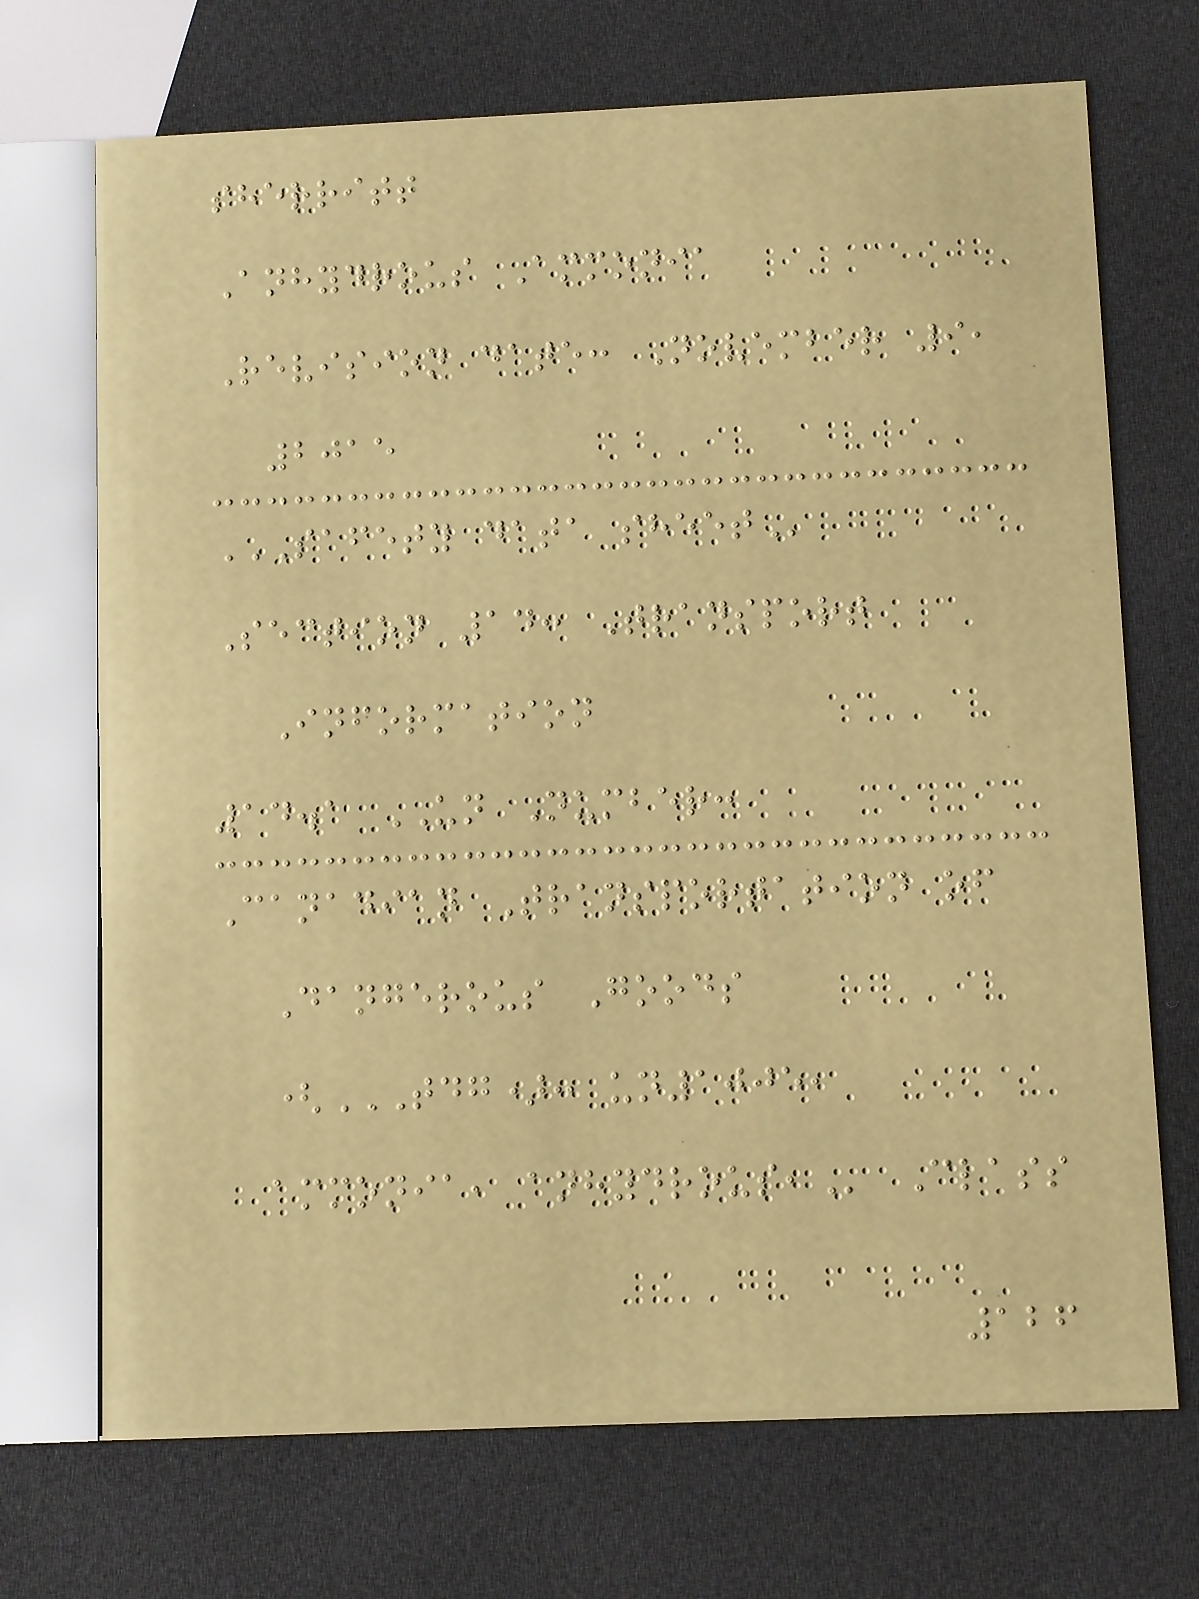sherritt
Anhydrous Ammonia
Revision date: November 9,
2015
SAFETY DATA SHEET
Section 14: Transport
Information
14.1 UN Number:
Canadian Transportation of
Dangerous Goods
(TDG): UN1005,
AMMONIA, ANHYDROUS, Class
126
